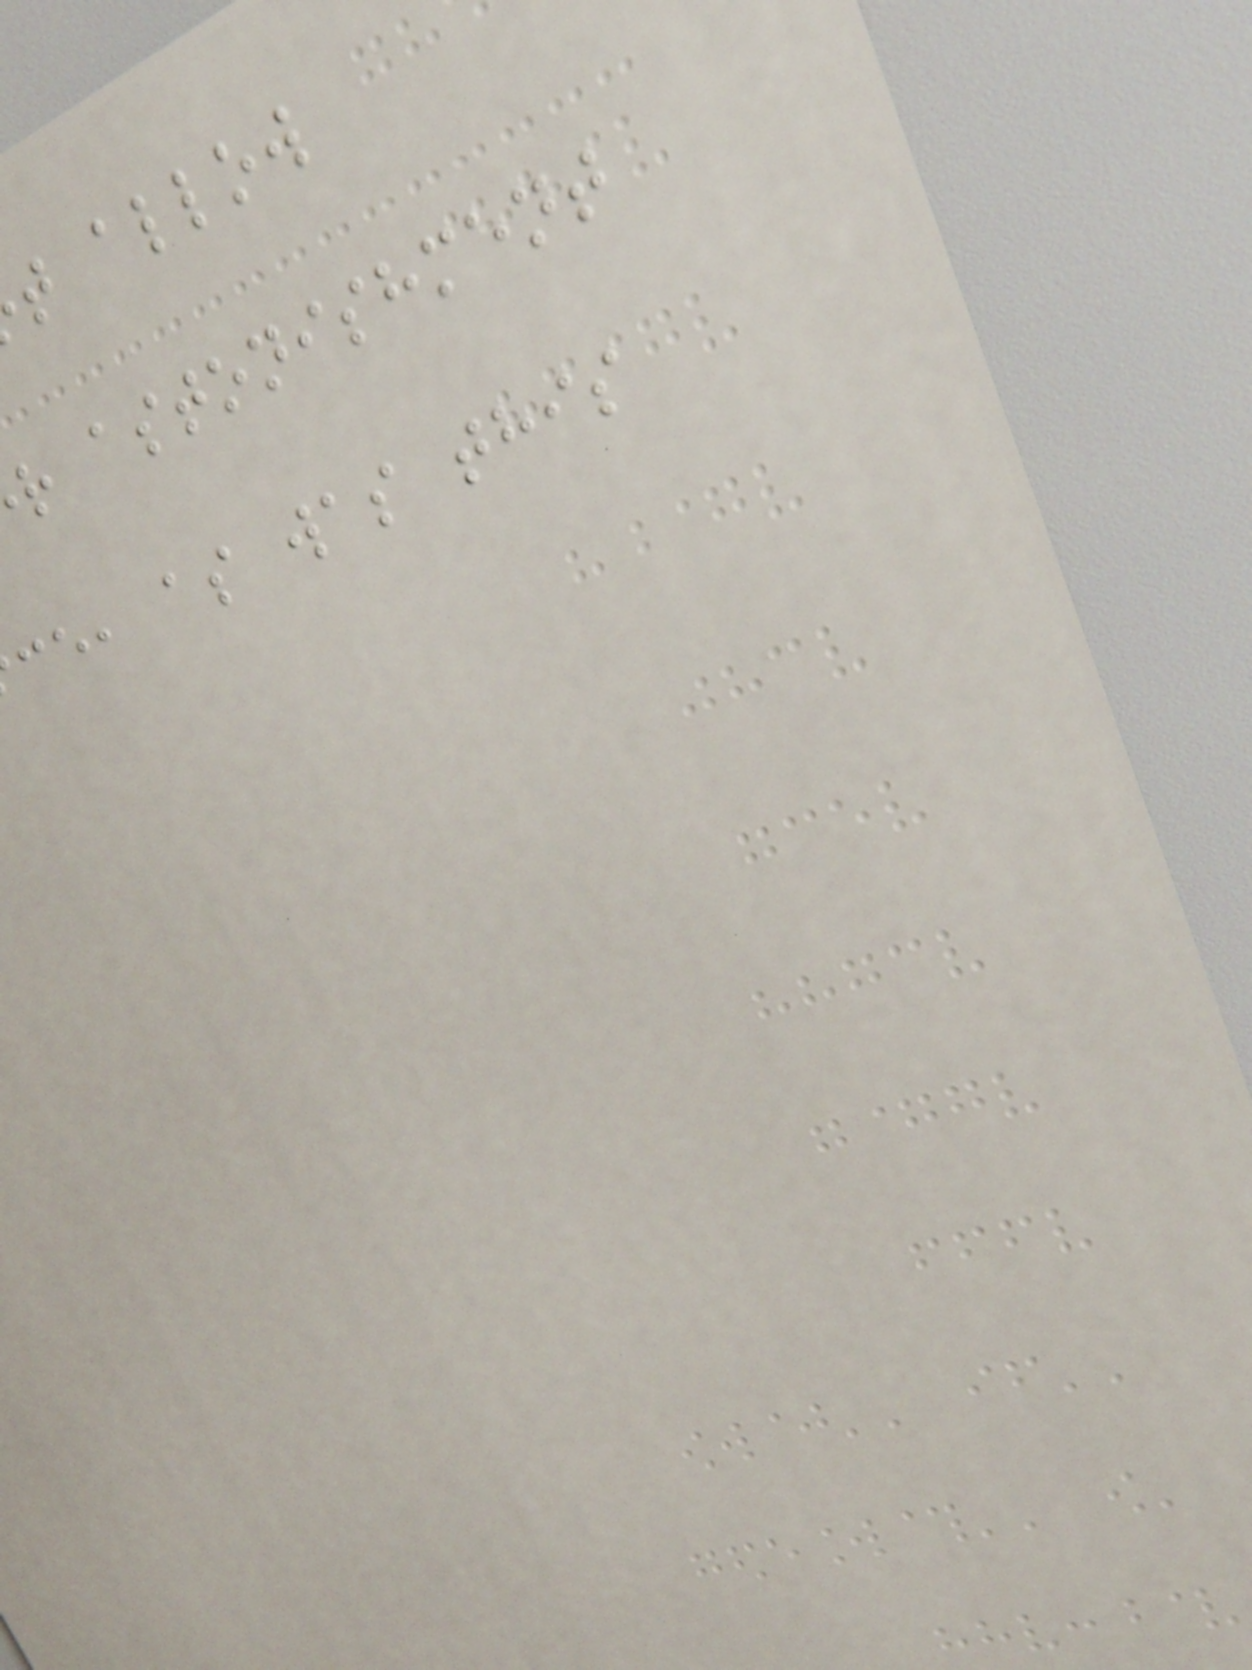t allow
r astonishment
ce, as was this
